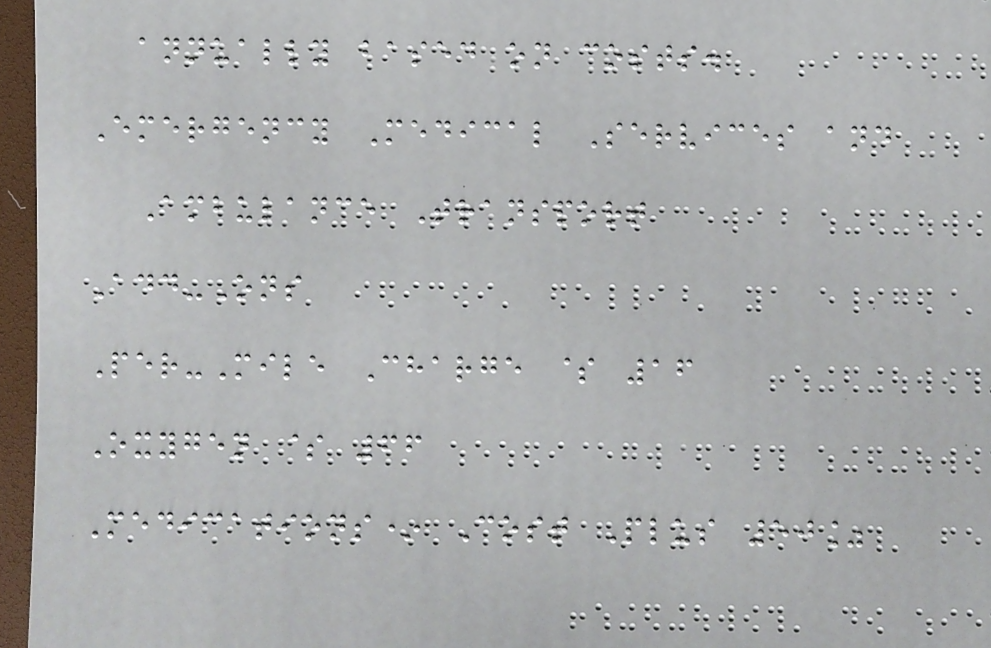annually based on costs.
Emergency Medical Services and
Ambulance Transport
Add-Ons
Per-Mile Charge $ 16
Oxygen $ 66
Medications* Cost Plus 50%
